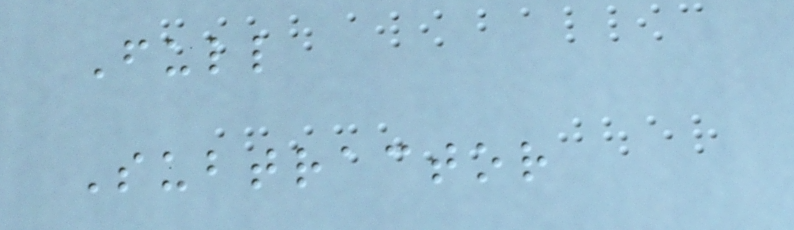Full
Subtractor
